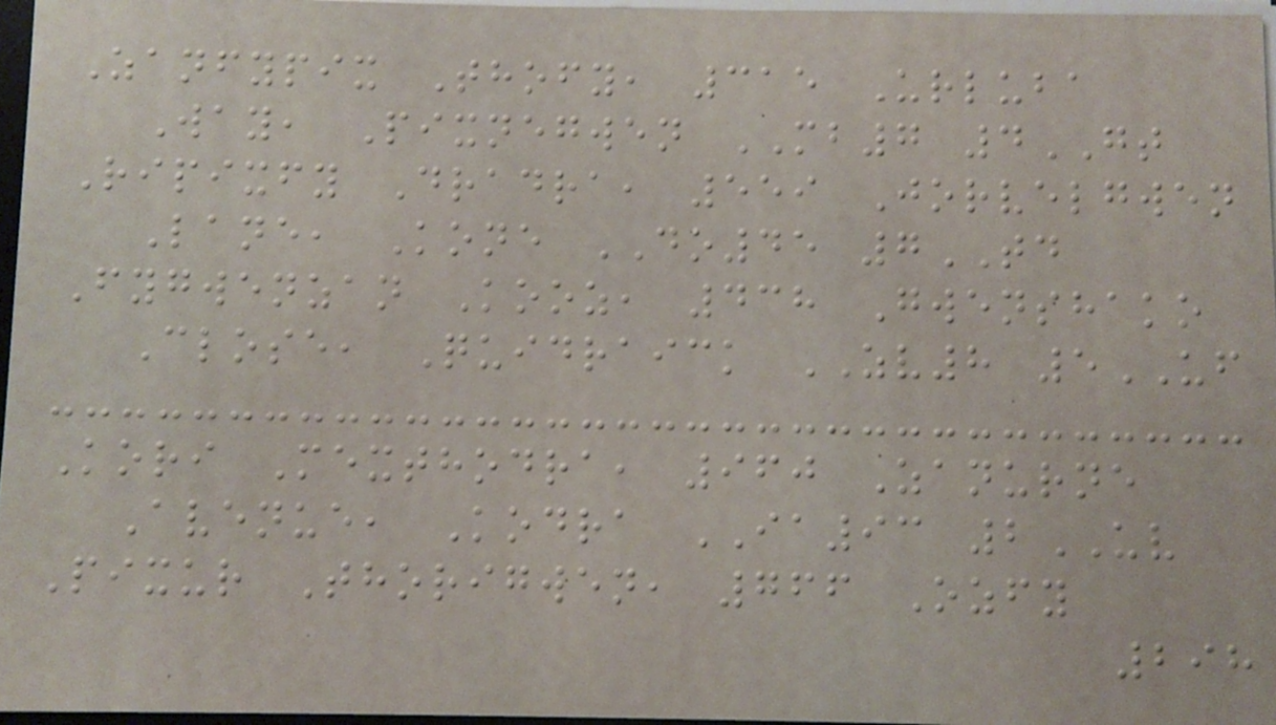Zanfypix Thofy, 315 Urluba
Way, Pixnegwen MB7 4GT
Ripixfy Dradra, 559 Jorvelgwen
Lane, Kone DO45 7TD
Fygwenzan Kooz, 438 Gwenshako
Close, Quidraick ZV8 5UF
Kori Mexthodra, 960 Zanurne
Avenue, Kodra IA93 2UV
Pixur Thorigwen, 766 Ozfy
298
